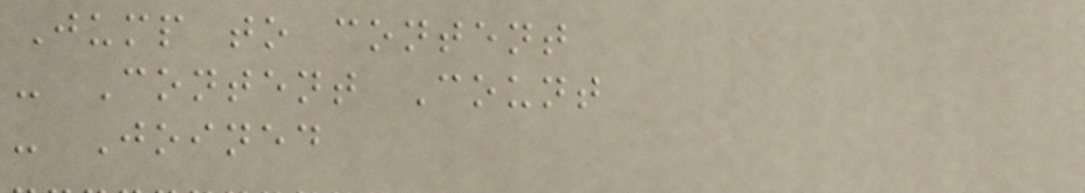Jump to content
- Content Count
- Joined
